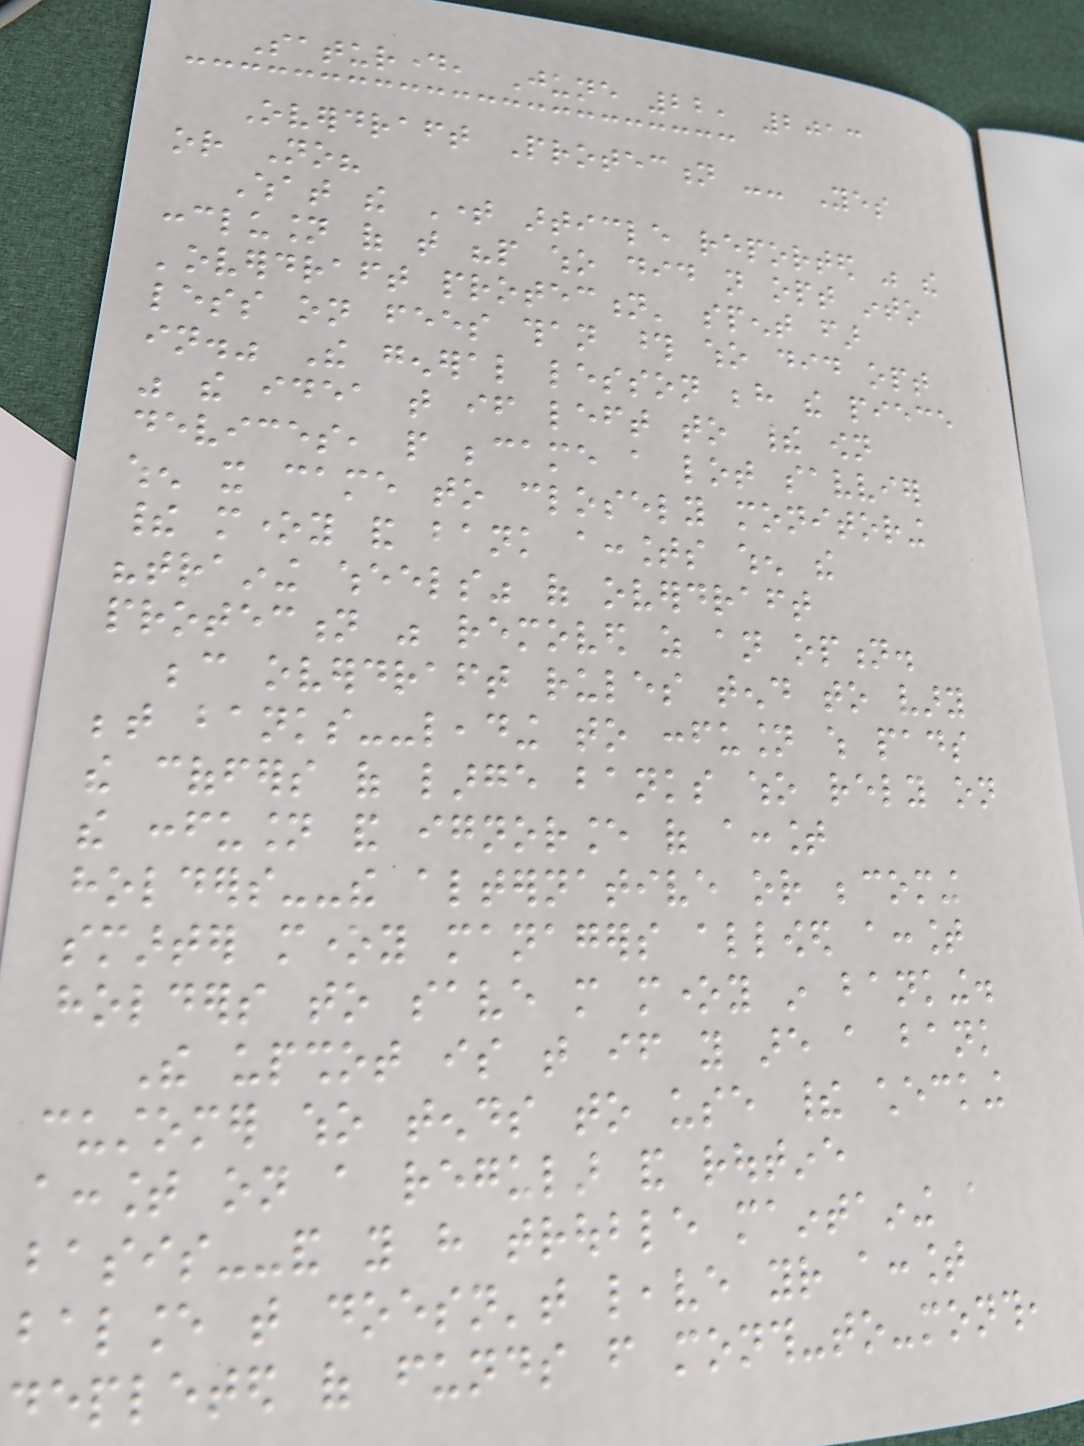Saturday, June 22, 2013
Overdraft Protection -- Yes
or No?
What the Time article reported was the
conclusion of that "people who did not opt into
'overdraft protection' spent far
less on fees than those who did opt
in." The general lesson behind the piece
was the idea that if left to their own
devices, people became a lot savvier
when it came to closely monitoring
their money and bank accounts when the
"training wheels" of overdraft
protection was removed as an option.
because overdraft rules tend to vary
between banks--leading to confusion which pads
the coffers of large banks who rely on
the confusion and ignorance of account
holders--the alternative or becoming
smarter money managers allowed account
holders to save more money in banking.
The upshot is that if you are a bank
customer who tends to use their checking
account on a regular and routine
basis--and you have trouble maintaining a
balance that doesn't leave your account
depleted of funds from month-to-month,
